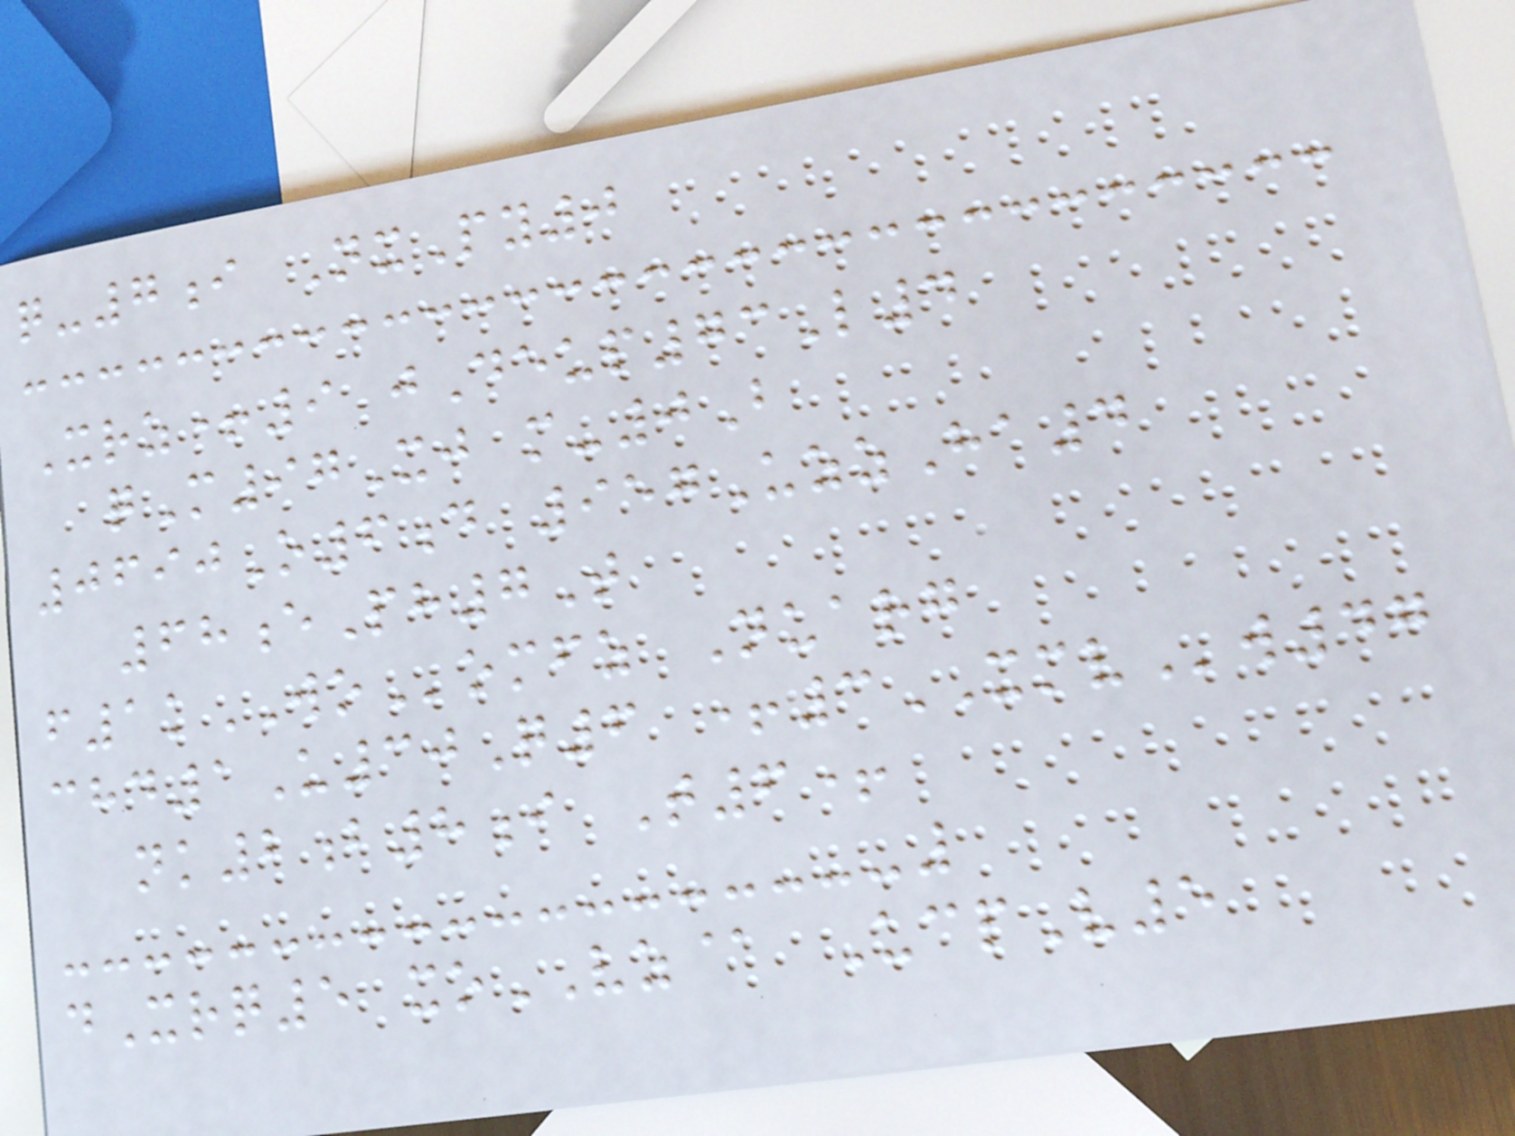q-7i NxPy0
Xrz+9 jDeup73L4
qM97Xj m-0B
0690O6d 957UzzHa4
68ePh7T
f1kWOomfz Nuarg
chd1U30Q6 +3XMVw47
nk2b8i T6+
dXrq5 xoVZ@ UcpV5
